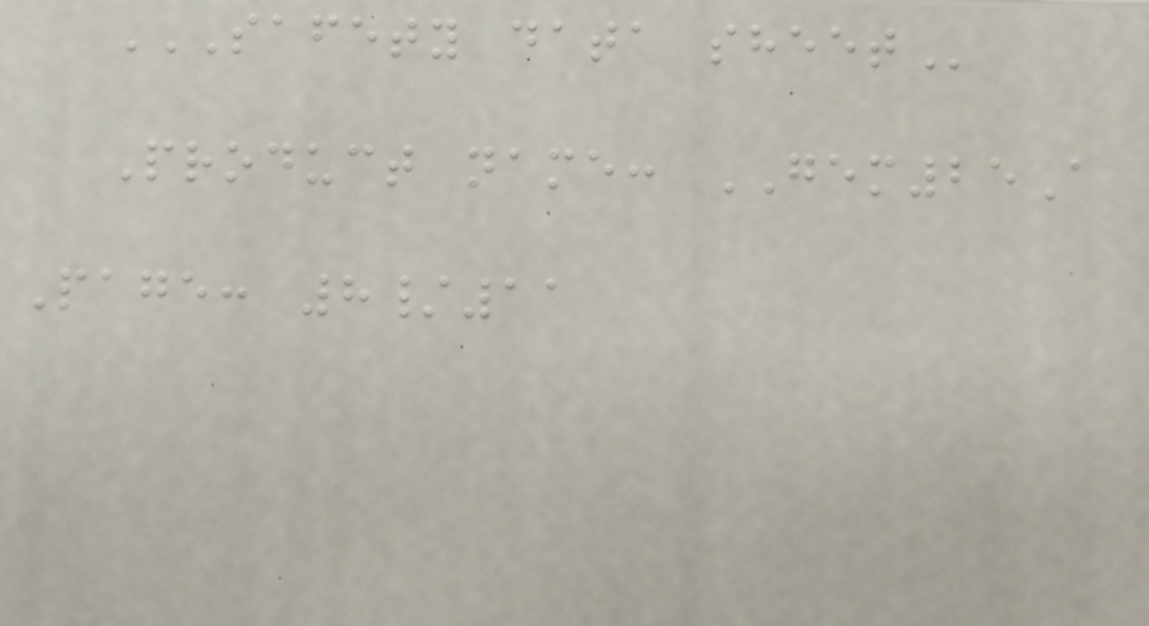SAFETY DATA SHEET
Product name: GEM25A
Page: 8/11
